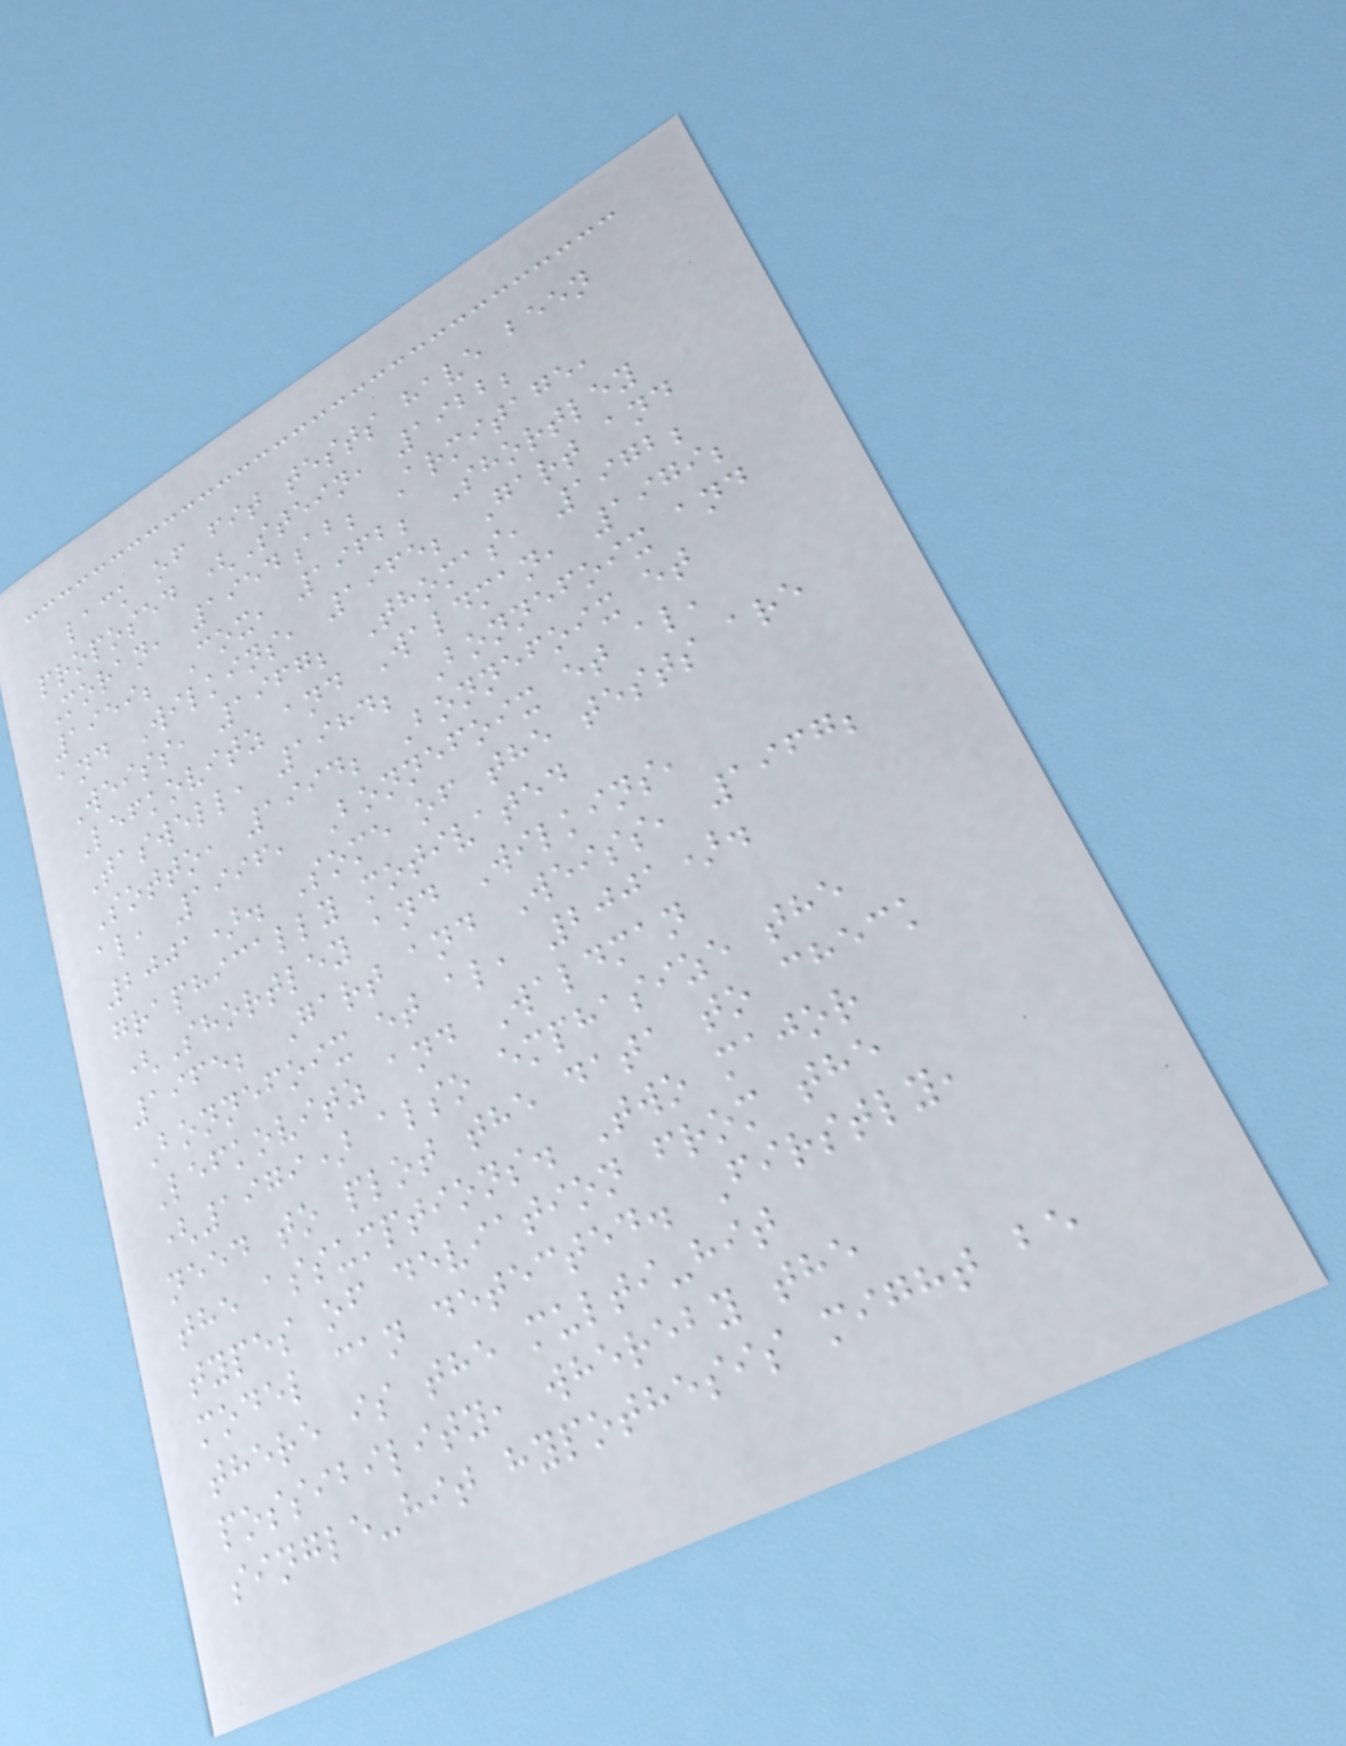lack of fit tests have been
proposed (Stein, 1922;
Moran, 1954ab; Armitage,
1959; Cox, 1962; Shortley
and Wilkins, 1965; Gart and
Weiss, 1967; Thomas, 1972;
Lefkovitz and Waldman, 1979;
Taswell, 1984; Bonnefoix and
Sotto, 1994; Bonnefoix et
al, 1996, Bonnefoix et al,
2001). Some of the tests are
graphically motivated
(Shortley and Wilkins,
1965; Gart and Weiss, 1967;
Bonnefoix et al, 2001).
Lefkovitz and Waldman
(1979) also emphasize the
need to plot the data to check
the assumptions. Two major
types of deviation from the
model can detected. Firstly,
there is the multi-hit
possibility, whereby the
single-hit hypothesis might be
